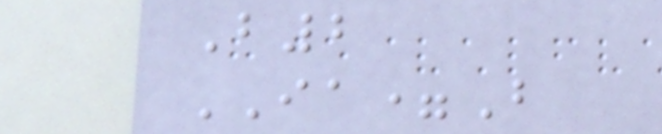B2
IA=B
